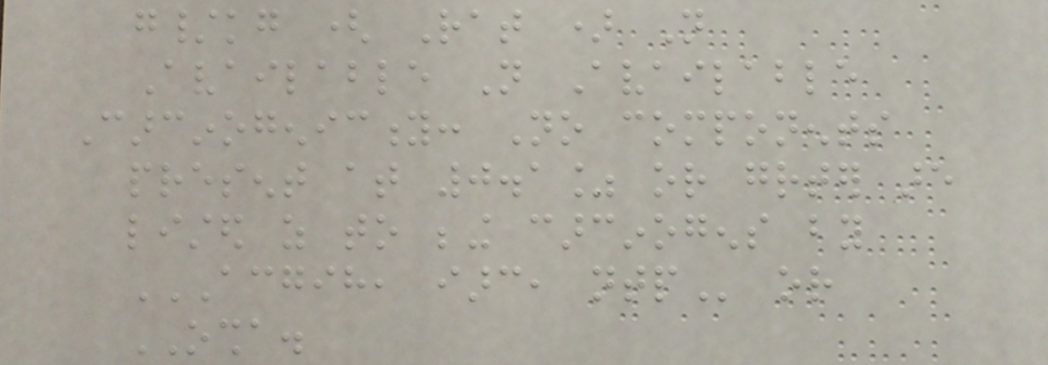g/kg ( Rat ) Not
Available Not Available
Carcinogenicity: No components
present at 0.1% or greater are
listed as to being carcinogens by
ACGIH, IARC, NTP or
OSHA.
